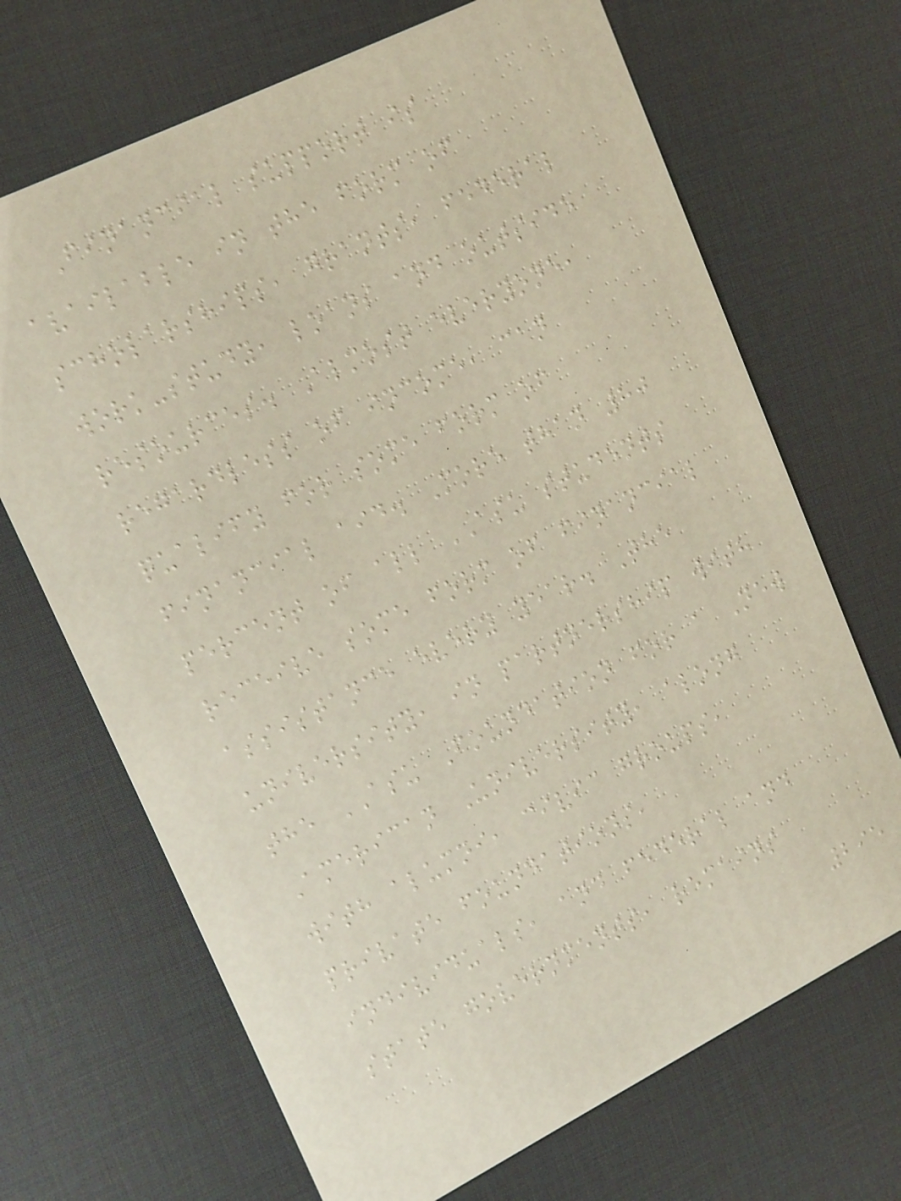Financial support is
available in the form of
scholarships, grants, federal
work-study, loans and outside
resources. Almost everyone,
regardless of income, can
qualify for some form of
financial aid. More than 80
percent of all ASU students
receive some form of financial
assistance every year. The
university, in partnership with
the ASU Foundation for a New
American University, along
with alumni, civic groups,
private foundations,
individuals, and federal and
state governments, remains
295
